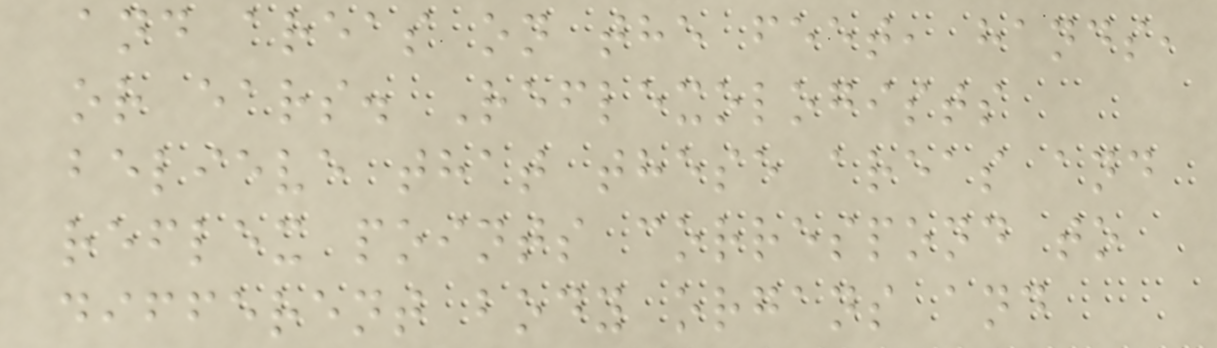and areas on the feet, hands,
or ears. Reflexologists
believe that these areas and
reflex points correspond to
different body organs and
